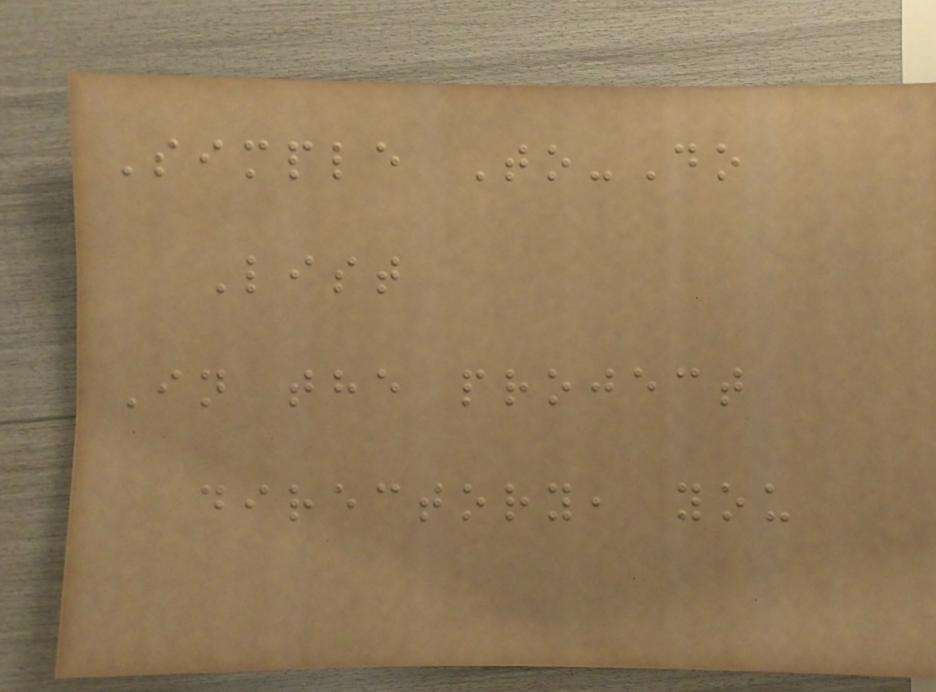Simple To-Do
List
In the project
directory, you
